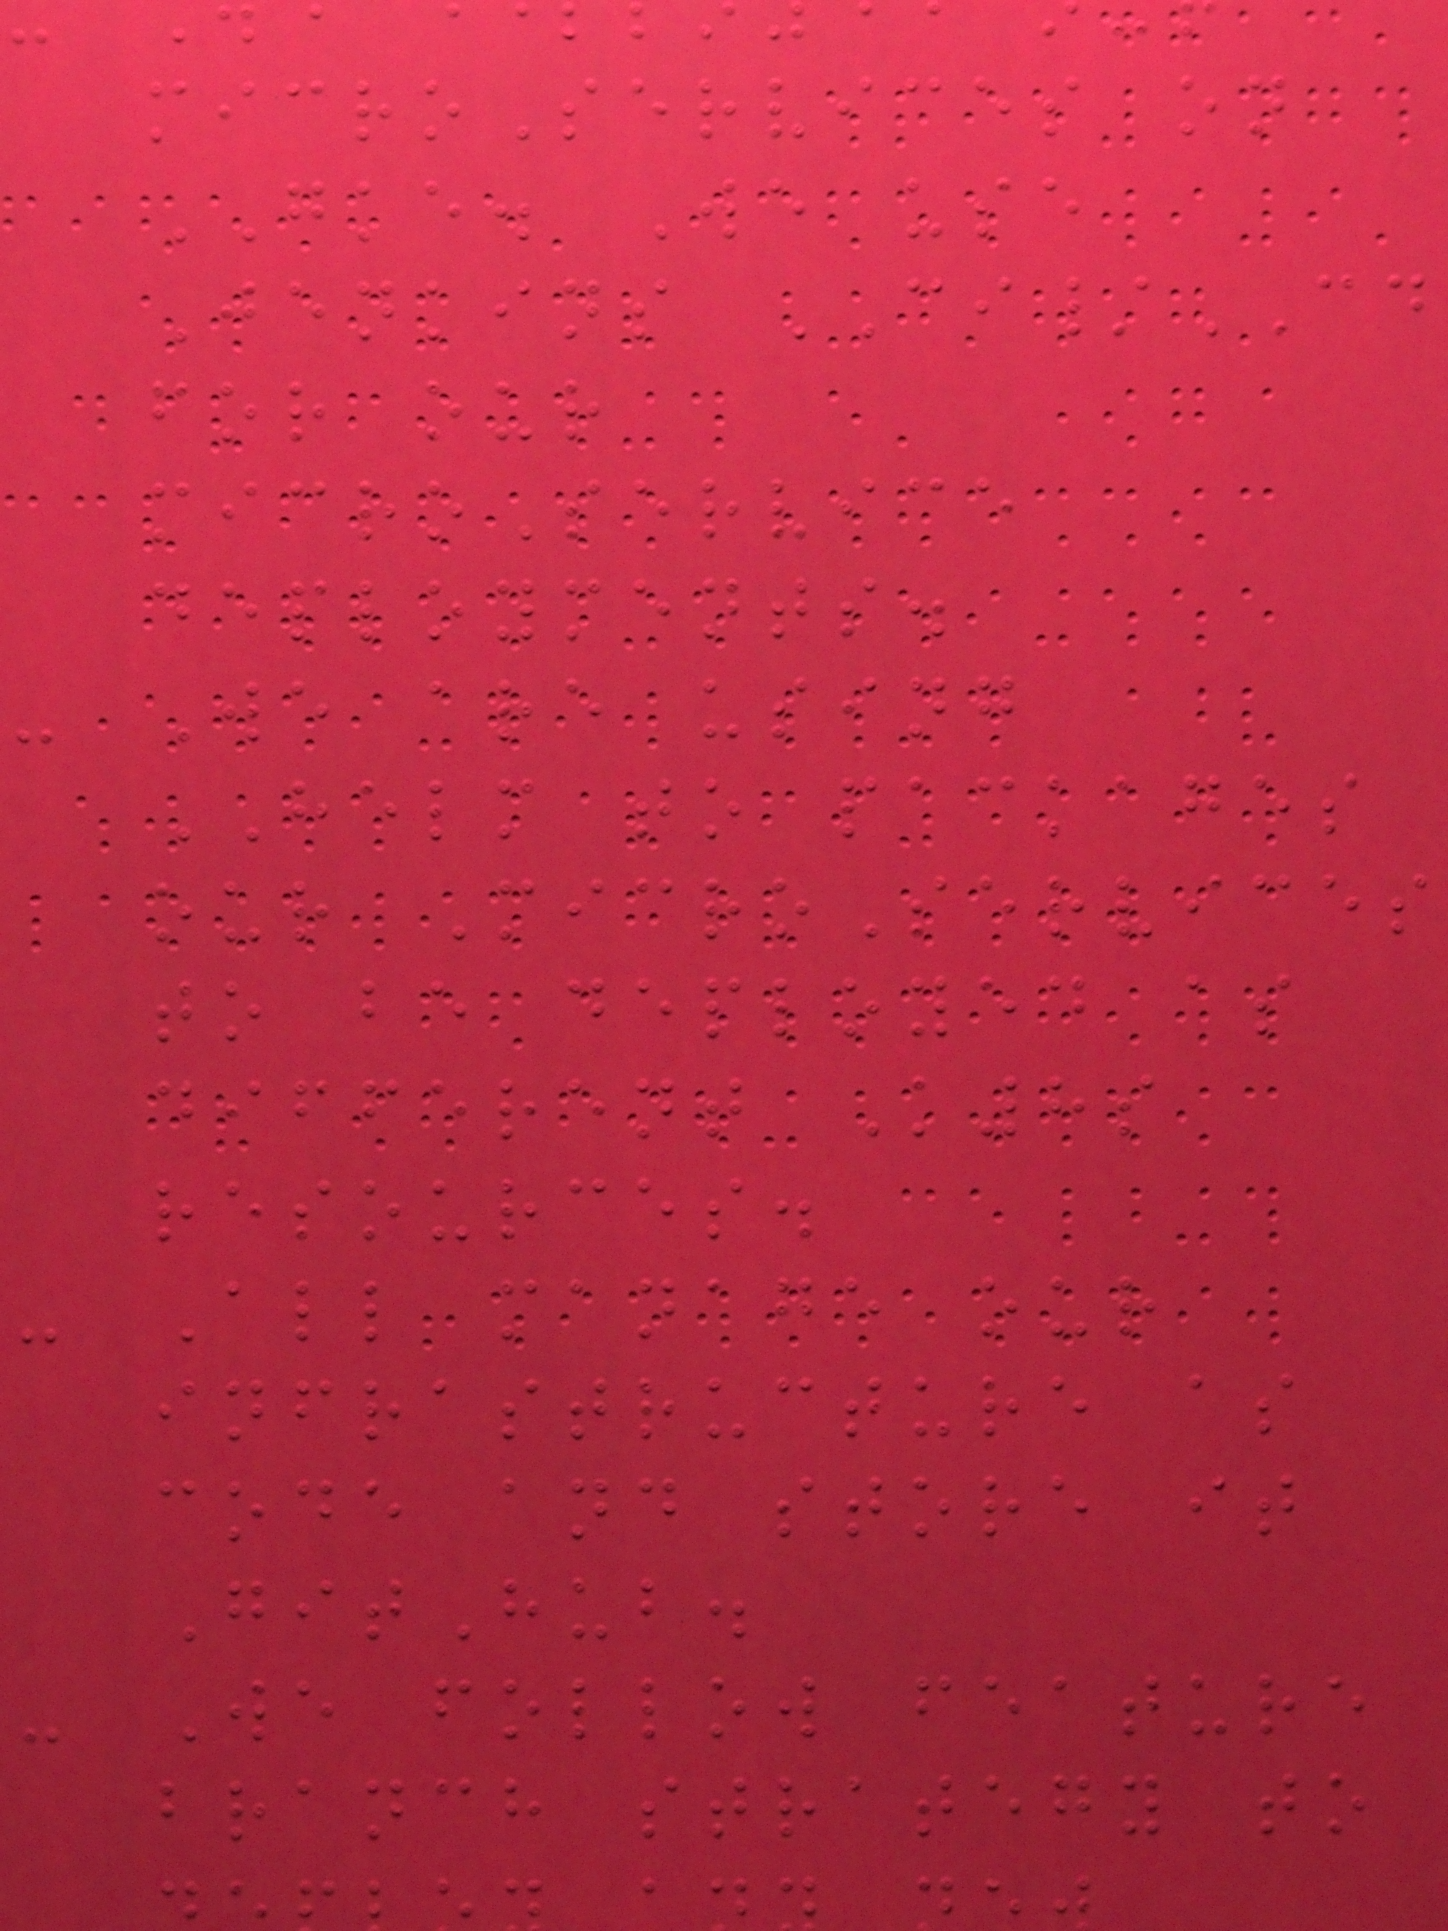microServices on
GKE. We use
Jenkins CI/CD
for our
microService
deployments.
- We are using
HELM to packages
our MicroServices
to be deployed as
different K8s
resources.
- All manage our
infrastructure as
code and store it
GitHub.
- We follow feature
branch strategy to
